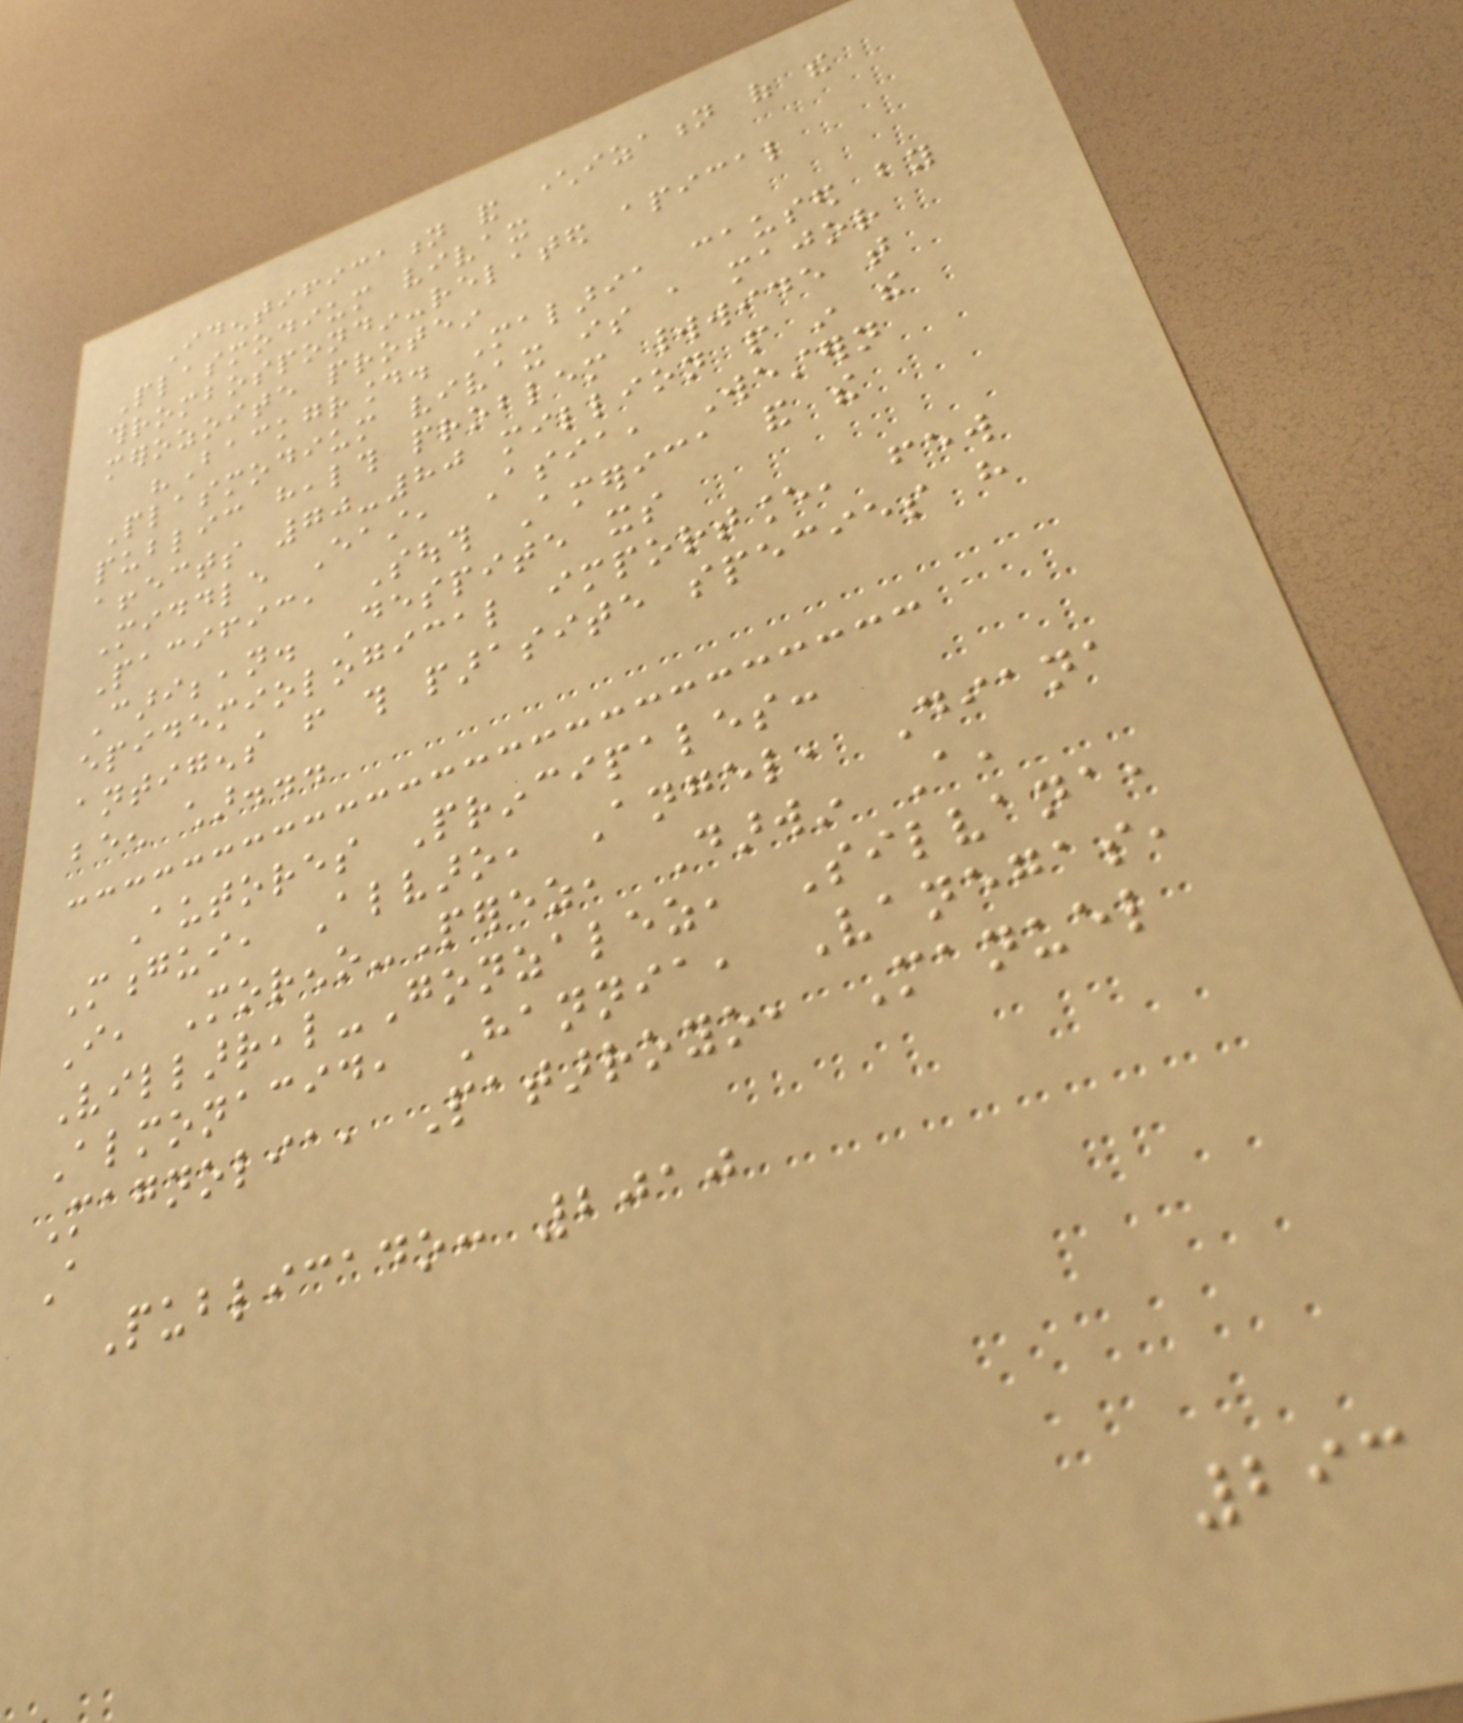Identification and characterization of the
Plasmodium vivax
thrombospondin-related apical
merozoite protein
"Background. Malaria caused by
Plasmodium vivax is a major
public health problem worldwide that
affects 70-80 million people in the
Middle East, Asia, Western
Pacific, South America and the
Caribbean. Despite its
epidemiological importance, few
antigens from this parasite species have
been char...
Autores Principales:
Mongui, Alvaro, Angel, Diana
I, Moreno-Perez, Darwin A,
Villarreal-Gonzalez, Silvana,
Almonacid, Hannia, Vanegas,
Magnolia, Patarroyo, Manuel
A
Publicado: 2010
293
